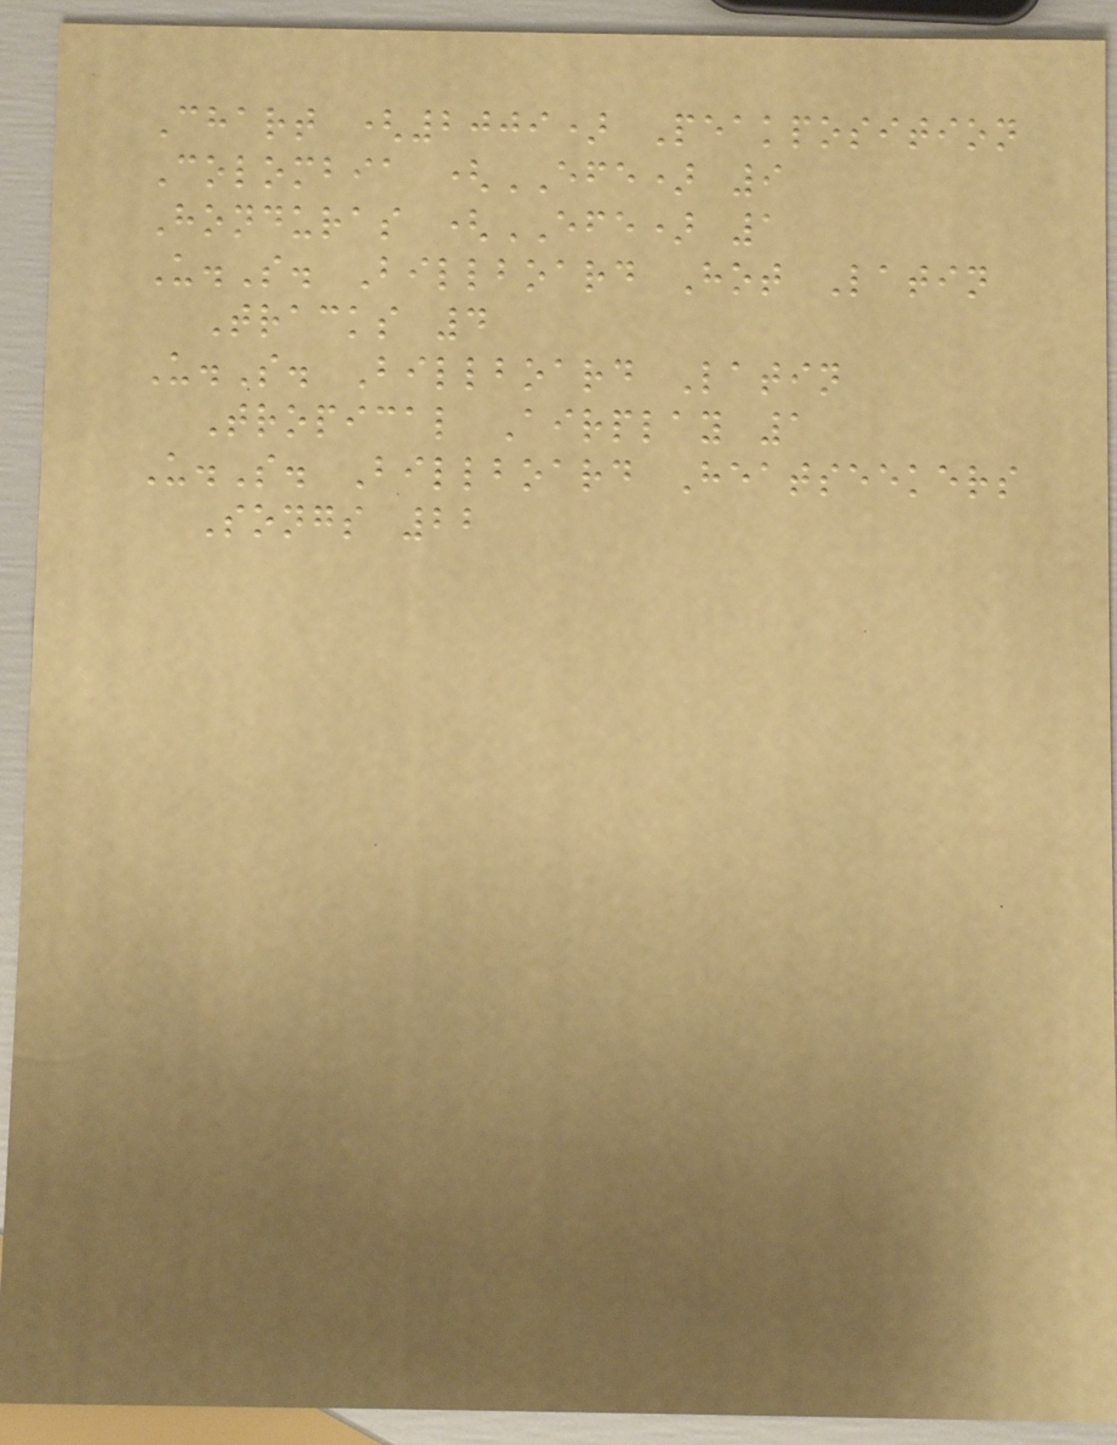Chart (2009) Peakposition
Colombia (EFE) 9
Honduras (EFE) 1
U.S. Billboard Hot Latin
Tracks 4
U.S. Billboard Latin
Tropical Airplay 1
U.S. Billboard Heatseekers
Songs 22
